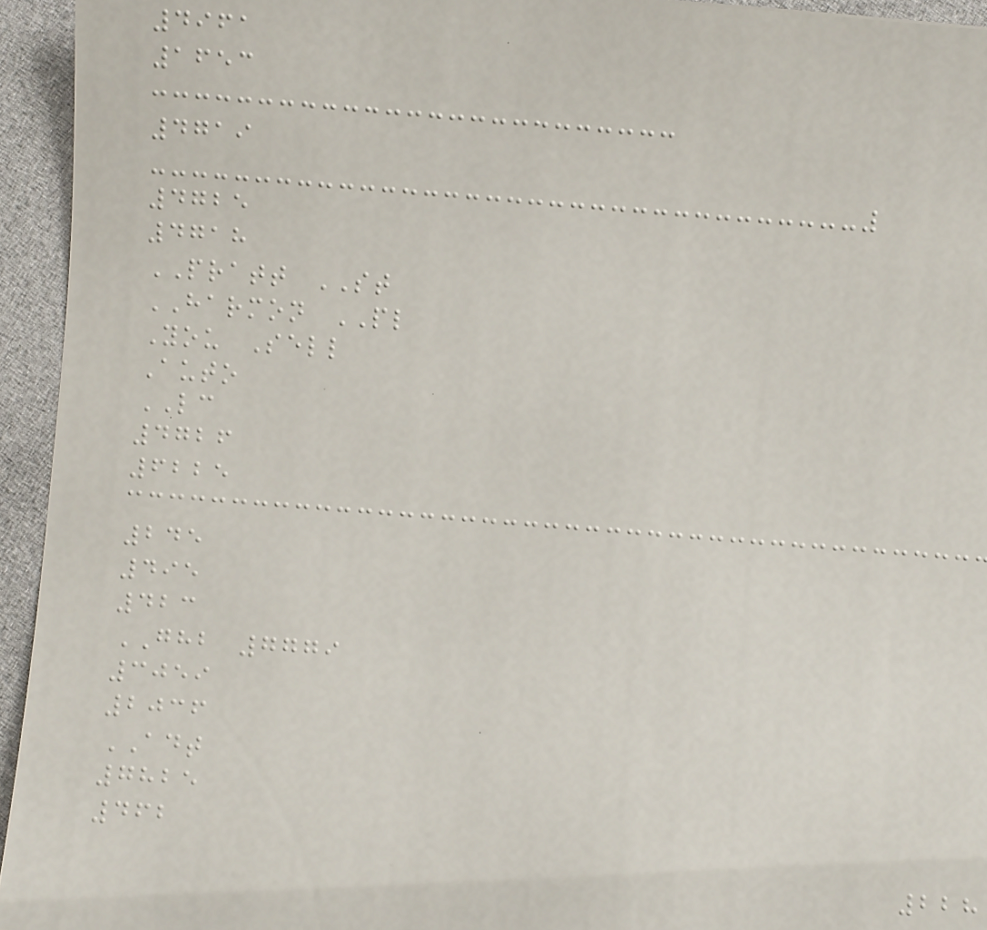4961
1653
4719
4725
4718
PRATT ST
HARMON PL
You Sell
Auto
LC
4726
6225
245
495
423
GHB 7779
3059
2036
ADT
7825
462
228
